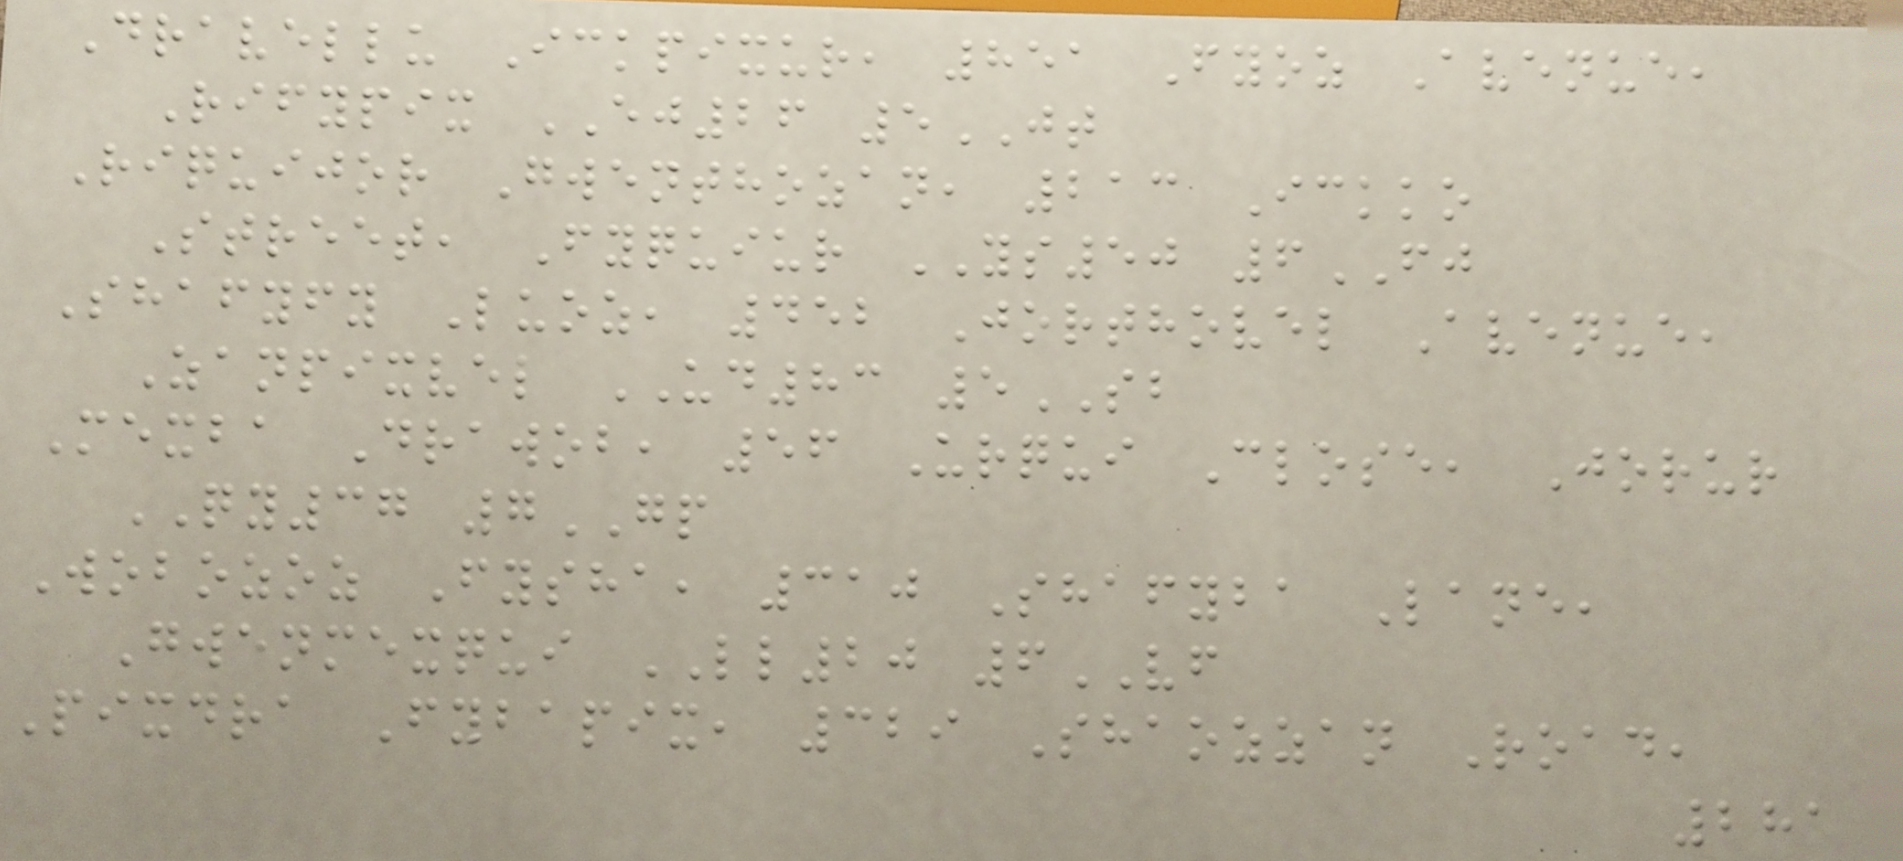Dravellu Ickpixur, 851 Fyoz Avenue,
Rifypix EJ26 5JT
Riquijor Gwenthozan, 213 Ickko
Street, Fyquiur YS50 6FJ
Shafyfy Luoz, 452 Jorthovel Avenue,
Zanpixvel UD83 5SB
Mexba Drawob, 56 Urqui Close, Jorur
QY37 7GP
Wobozoz Fysha, 310 Shafyba Lane,
Gwenmexqui LL20 6VF
Pixdra Fybapix, 329 Shaozzan Road,
281
